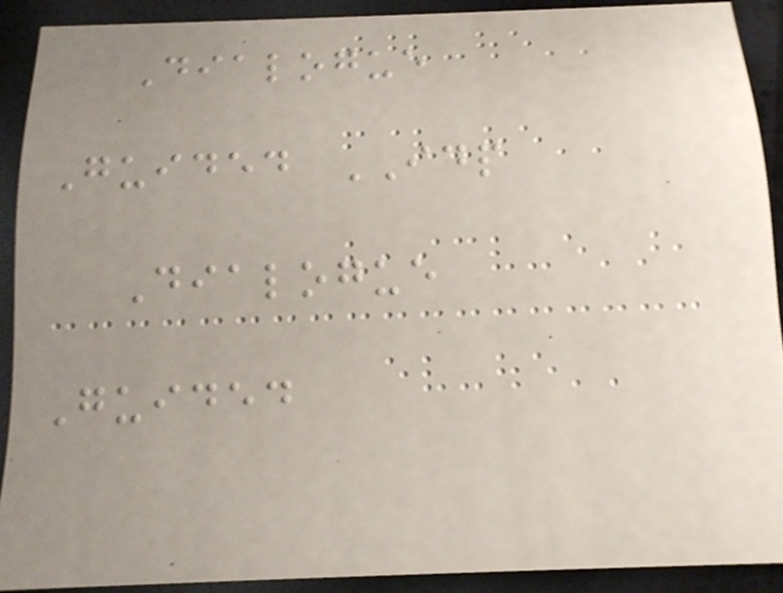Dialogue
Guided IDP
Dialogue
Guided
